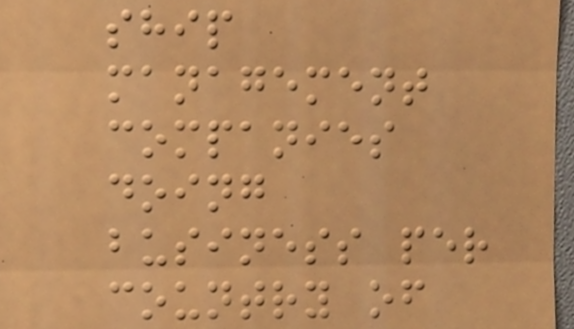ship
management
companies
doing
business per
country of
